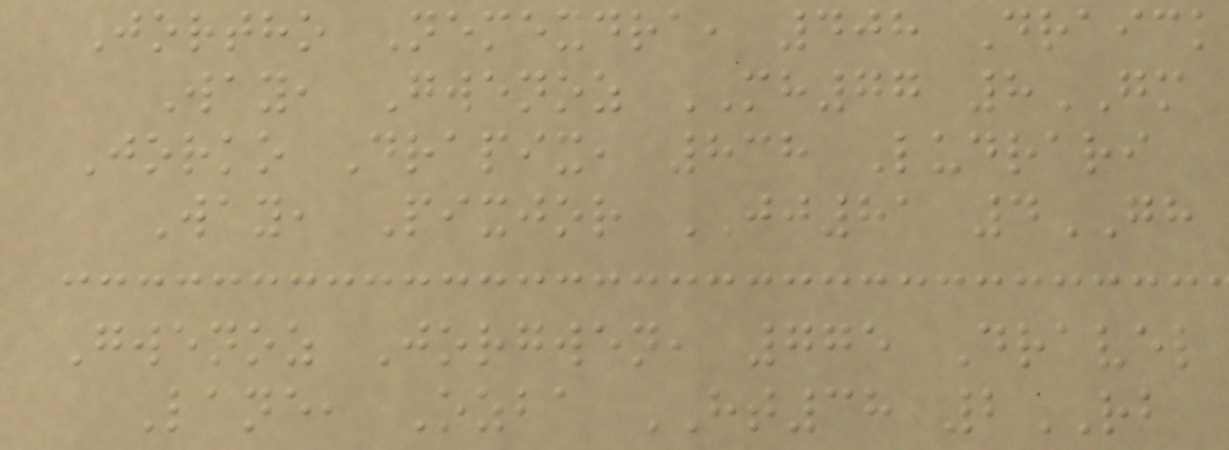Jortho Nemexdra, 408 Draick
Way, Gwenoz MH77 8GM
Jorko Drapix, 838 Ludrari
Way, Pixjor JJ81 4GH
Gwenoz Jorgwen, 775 Dravel
Lane, Ozba HT38 2RB
